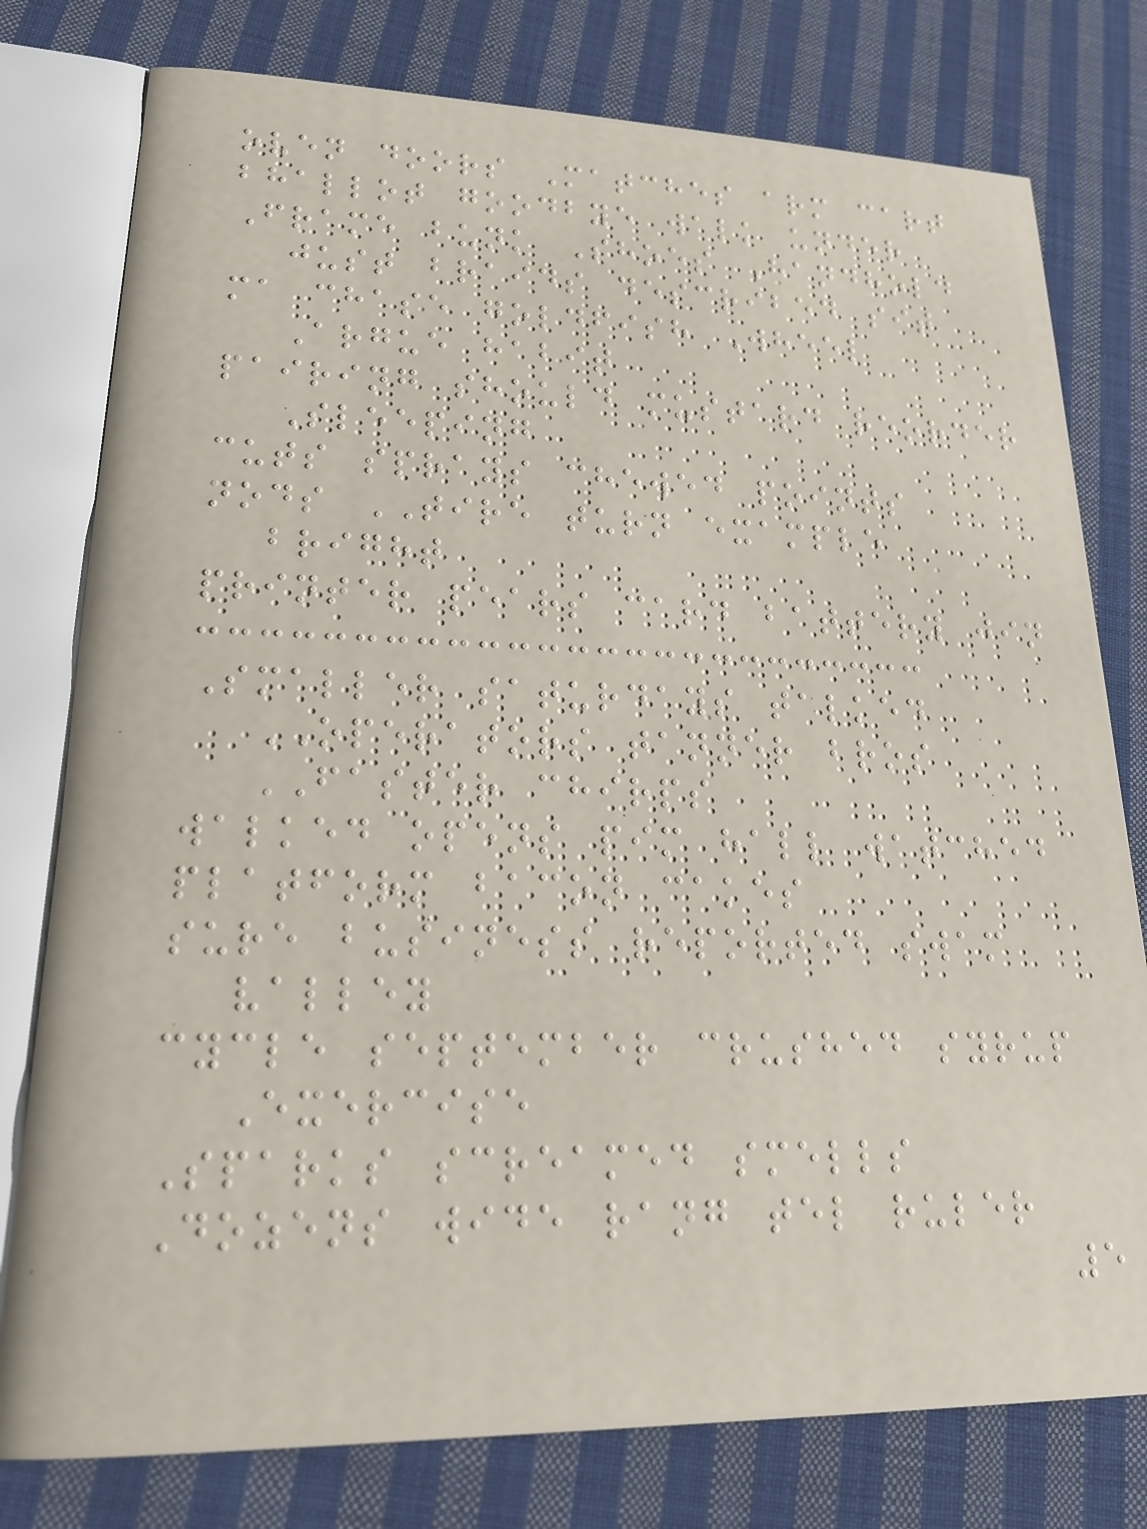oven doors Matches arm cart
bhallot goodbye walk under
Frame bunk Shoes Handhold
just braids described sit
ma chase goldfish Wheel
Argue habit
pairing should mustard reorder
Sleeping
cuts sprays chewed points
nods TIRE turn example
bright
printer pears card battery jin
Smaller saturdays talked
OPERATORS tanner bros
FASTER chirps
walked opens pim hall watched
platform bacon cakes
sure business reported swam
valley
cycle september crushed syrup
Exercise
Sparks screamed smells
Dozens wide rang tel ruler
5
